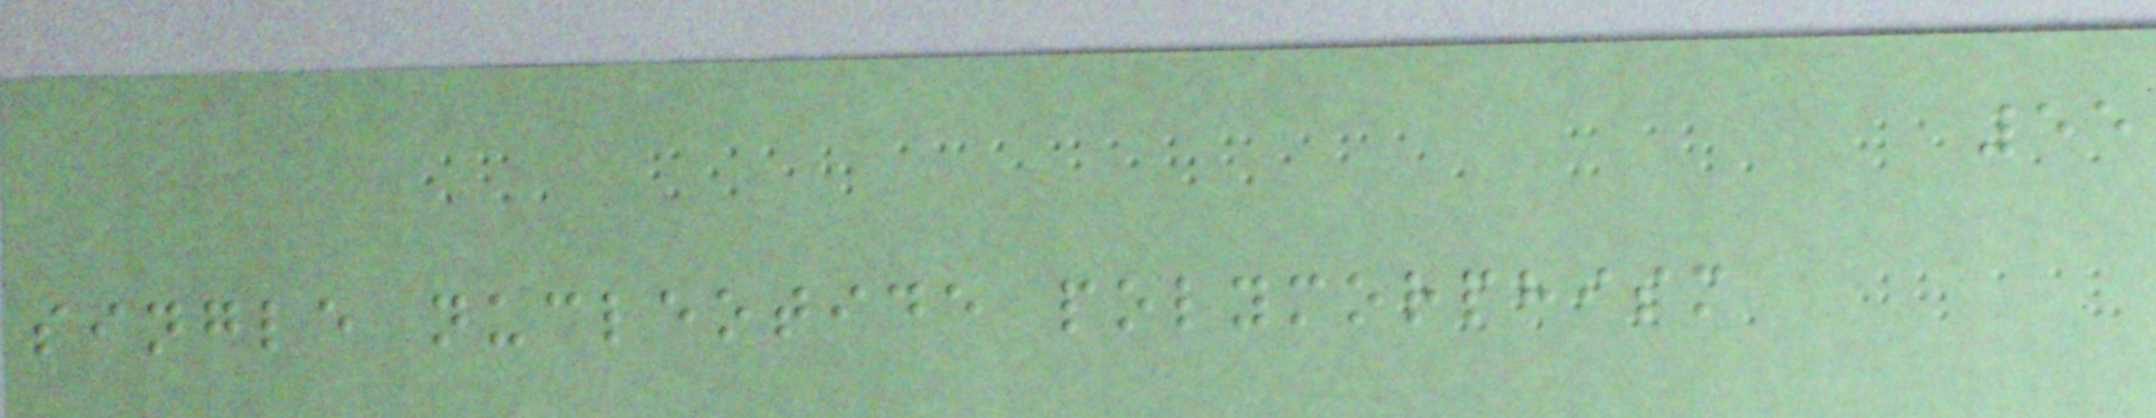55
single nucleotide polymorphism
